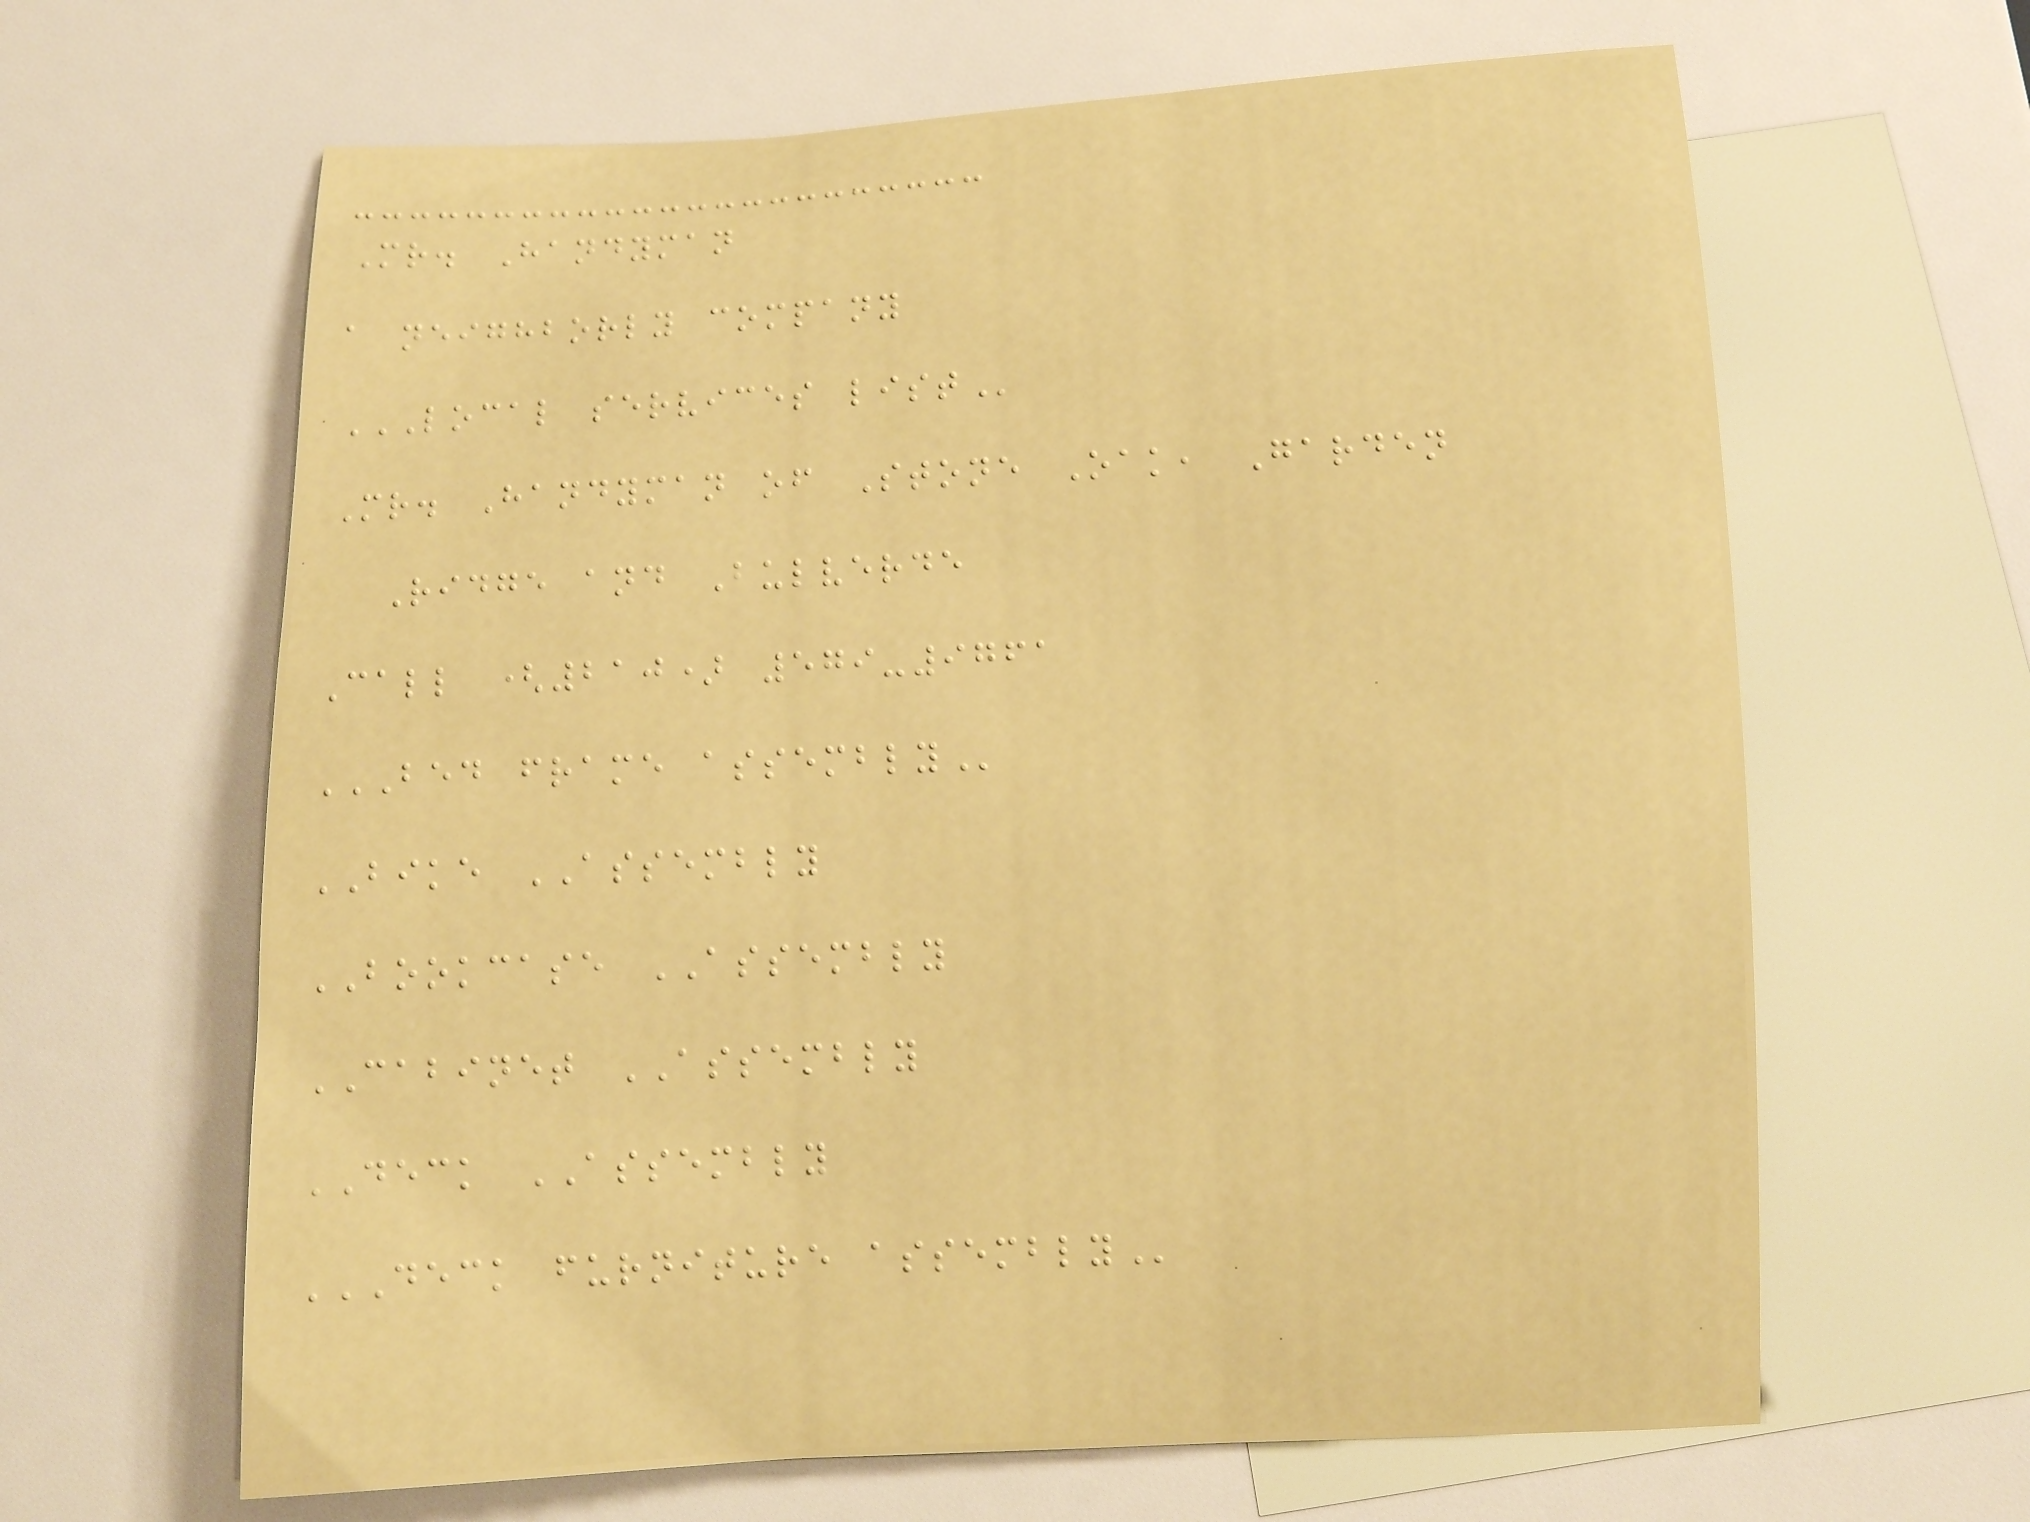Mr. Handyman
a neighborly company
LOCAL SERVICES LIST
Mr. Handyman of Stone Oak, Garden
Ridge and Bulverde
Call (210) 579-9761
BED FRAME ASSEMBLY
BIKE ASSEMBLY
BOOKCASE ASSEMBLY
CABINET ASSEMBLY
DECK ASSEMBLY
DECK FURNITURE ASSEMBLY
